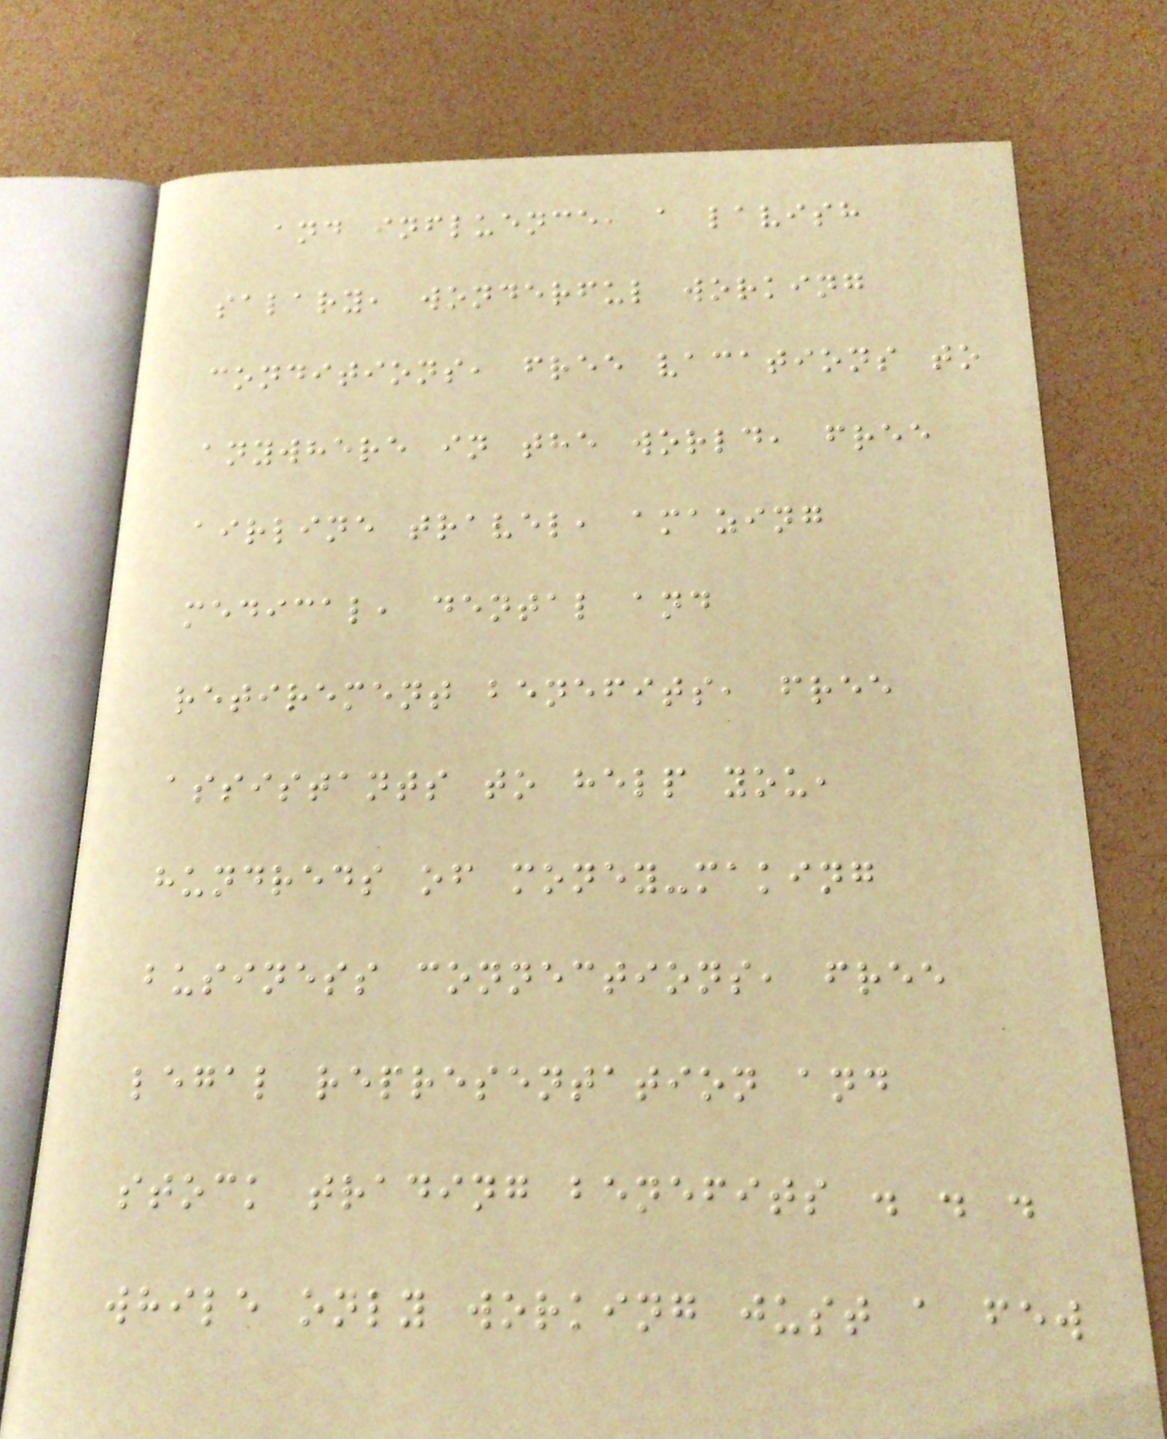and influence, a lavish
salary, wonderful working
conditions, free vacations to
anywhere in the world, free
airline travel, amazing
medical, dental and
retirement benefits, free
assistants to help you,
hundreds of money-making
business connections, free
legal representation and
stock trading benefits . . .
while only working just a few
